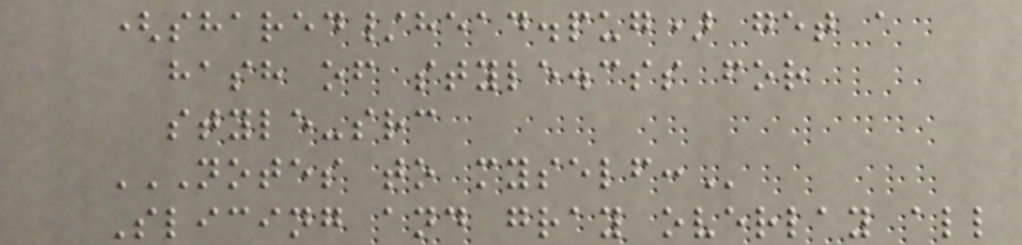(shared/head.pug) get a
hash of style.css for
style-src
NOTES TO MYSELF:
Slicing and gray overlay all
